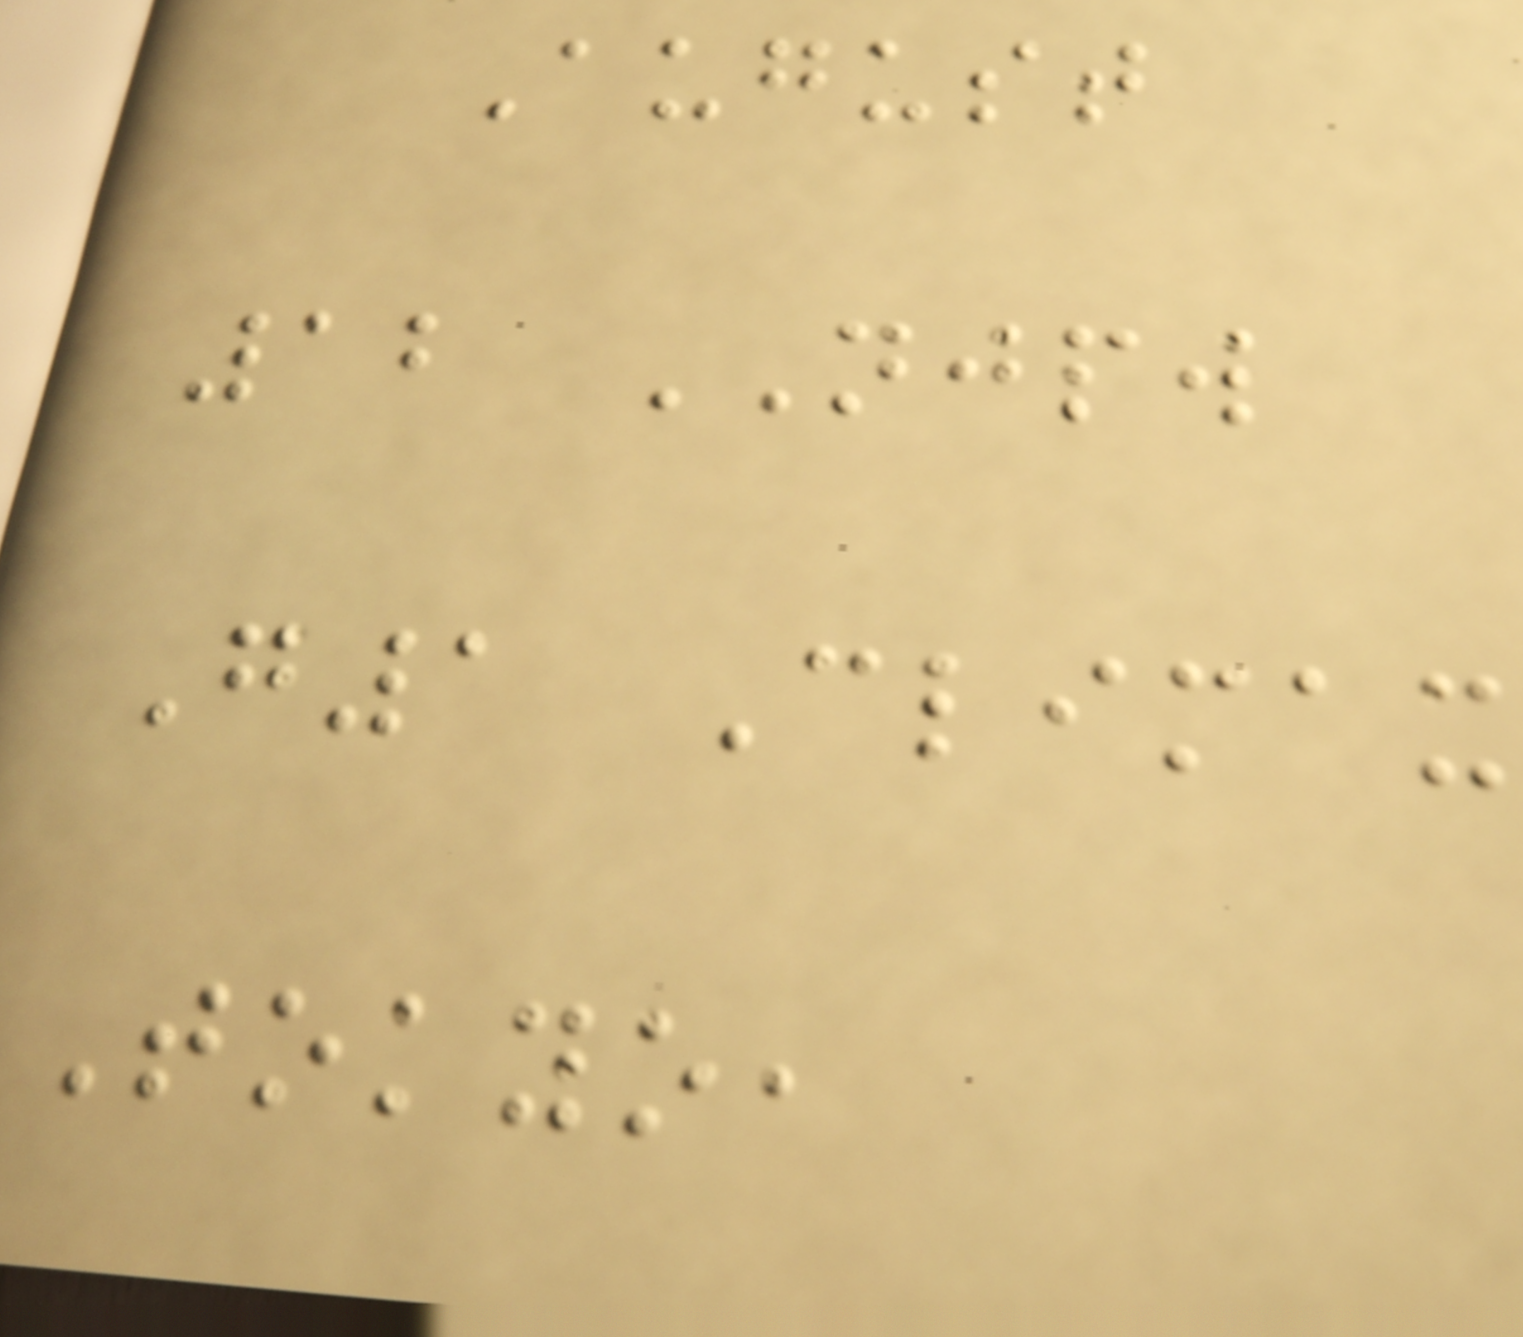August
12 NJPW
G1 Climax
Tokyo,
